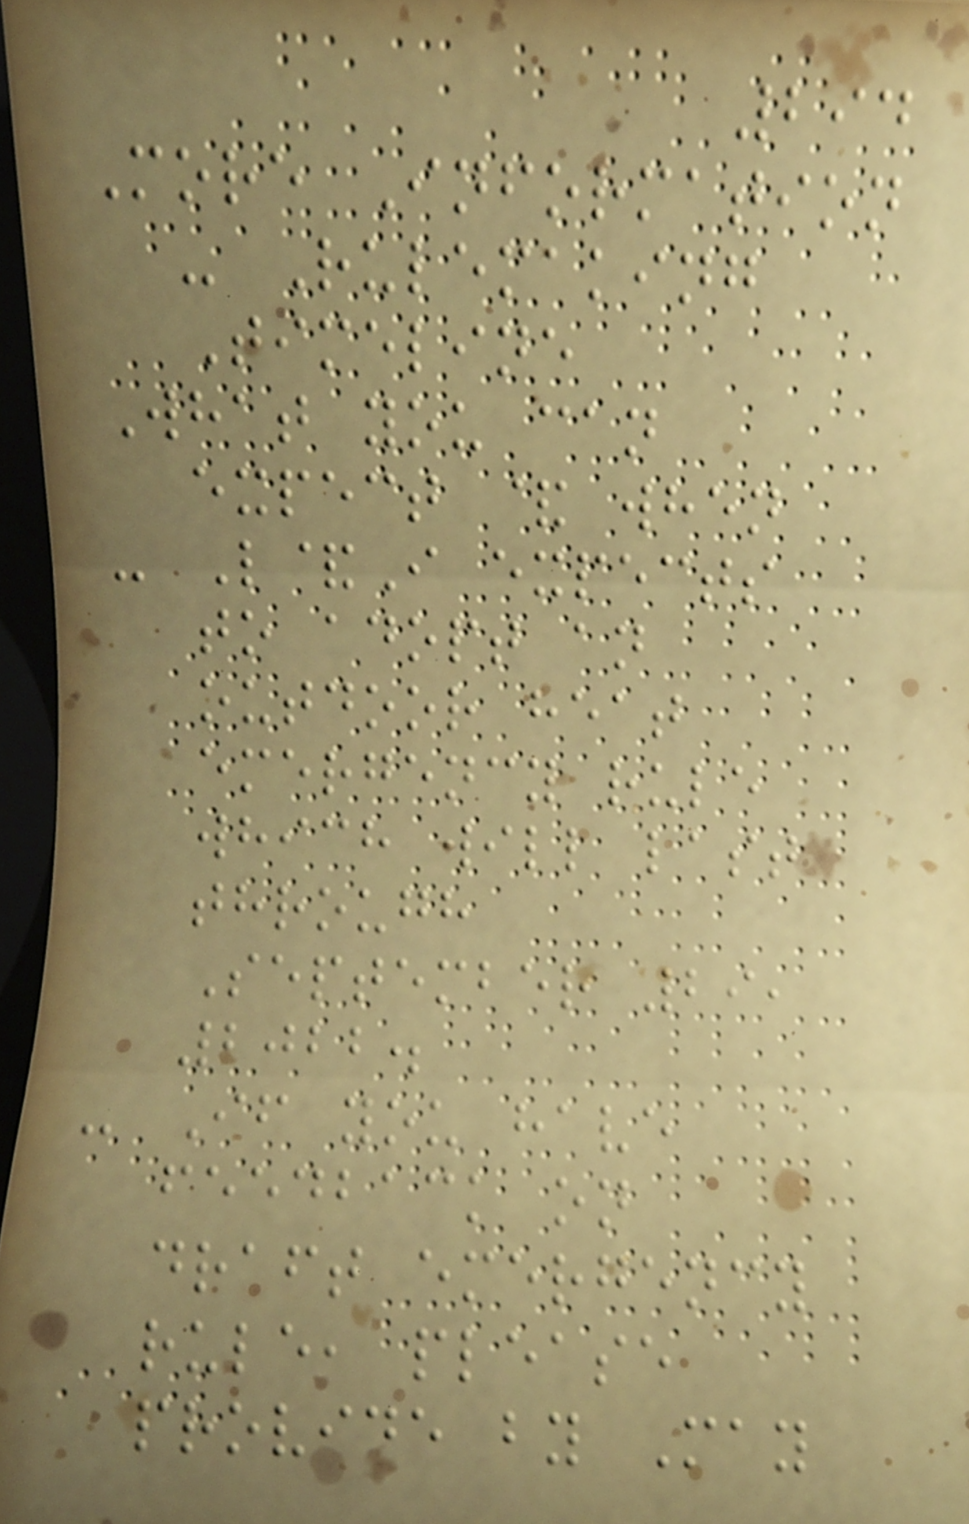294
More Information
- Rulemaking
Timeline
What you can
expect & when
- L&I expects
to adopt an
outdoor heat
emergency rule
which will last
through
September 29,
2022.
- If you have
feedback on
draft emergency
rule, please
provide by May
